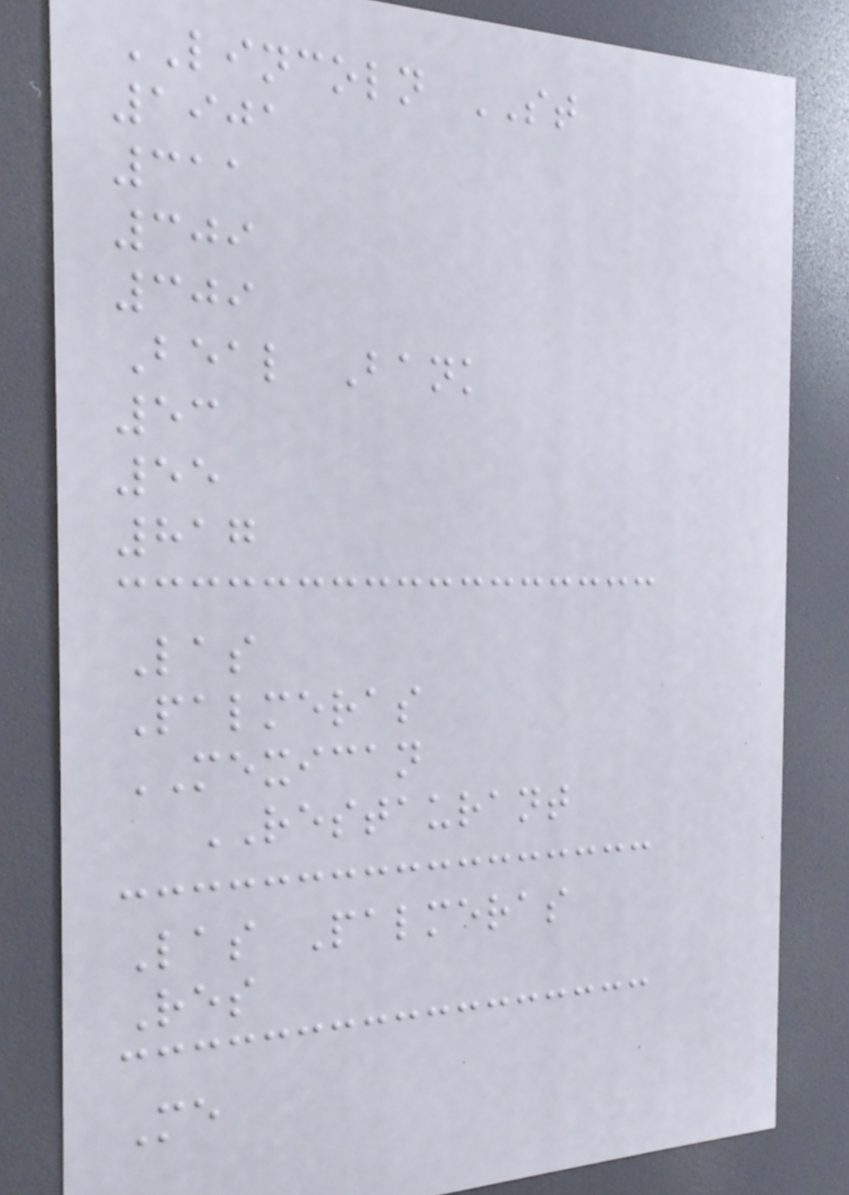LINCOLN ST
1901
311
309
309
Beal Bank
53
55
817
Las
Palmeras
MEXICAN
RESTAURANT
Las Palmeras
Res
Me
